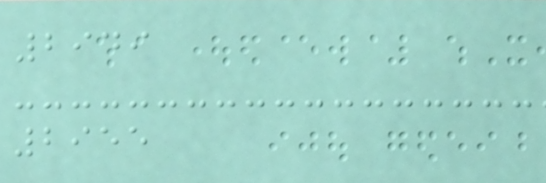2949
2955
